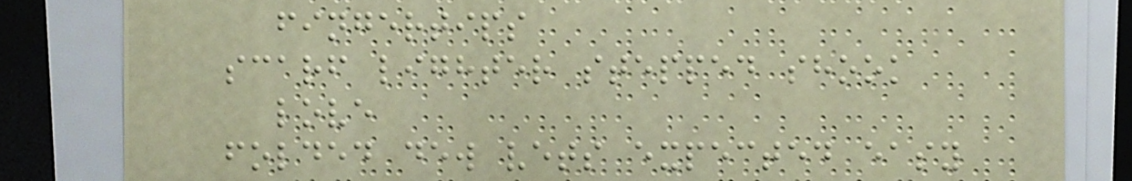fingertips
scarf lighter stepped shook
love
folded dew vets expected easy
